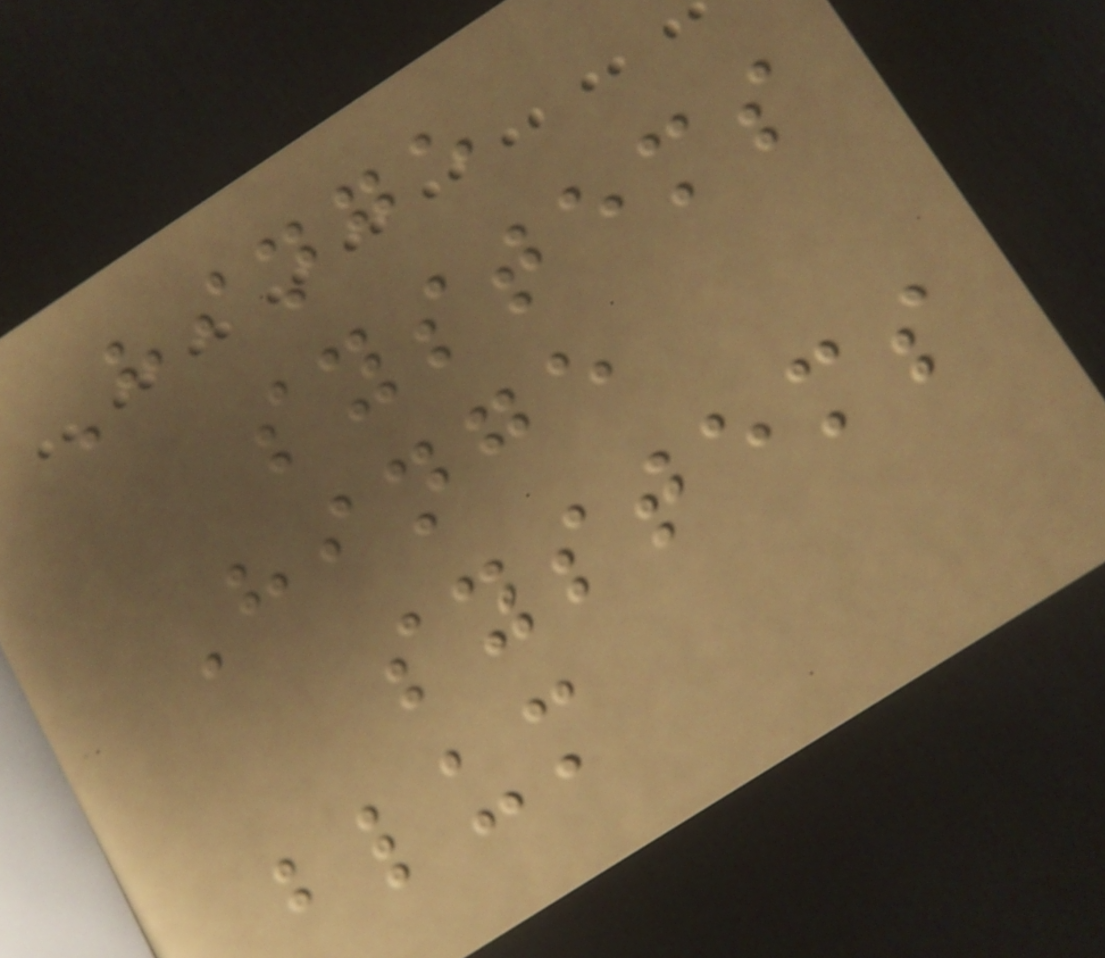Hinge
systems
Hinge
systems
blum
